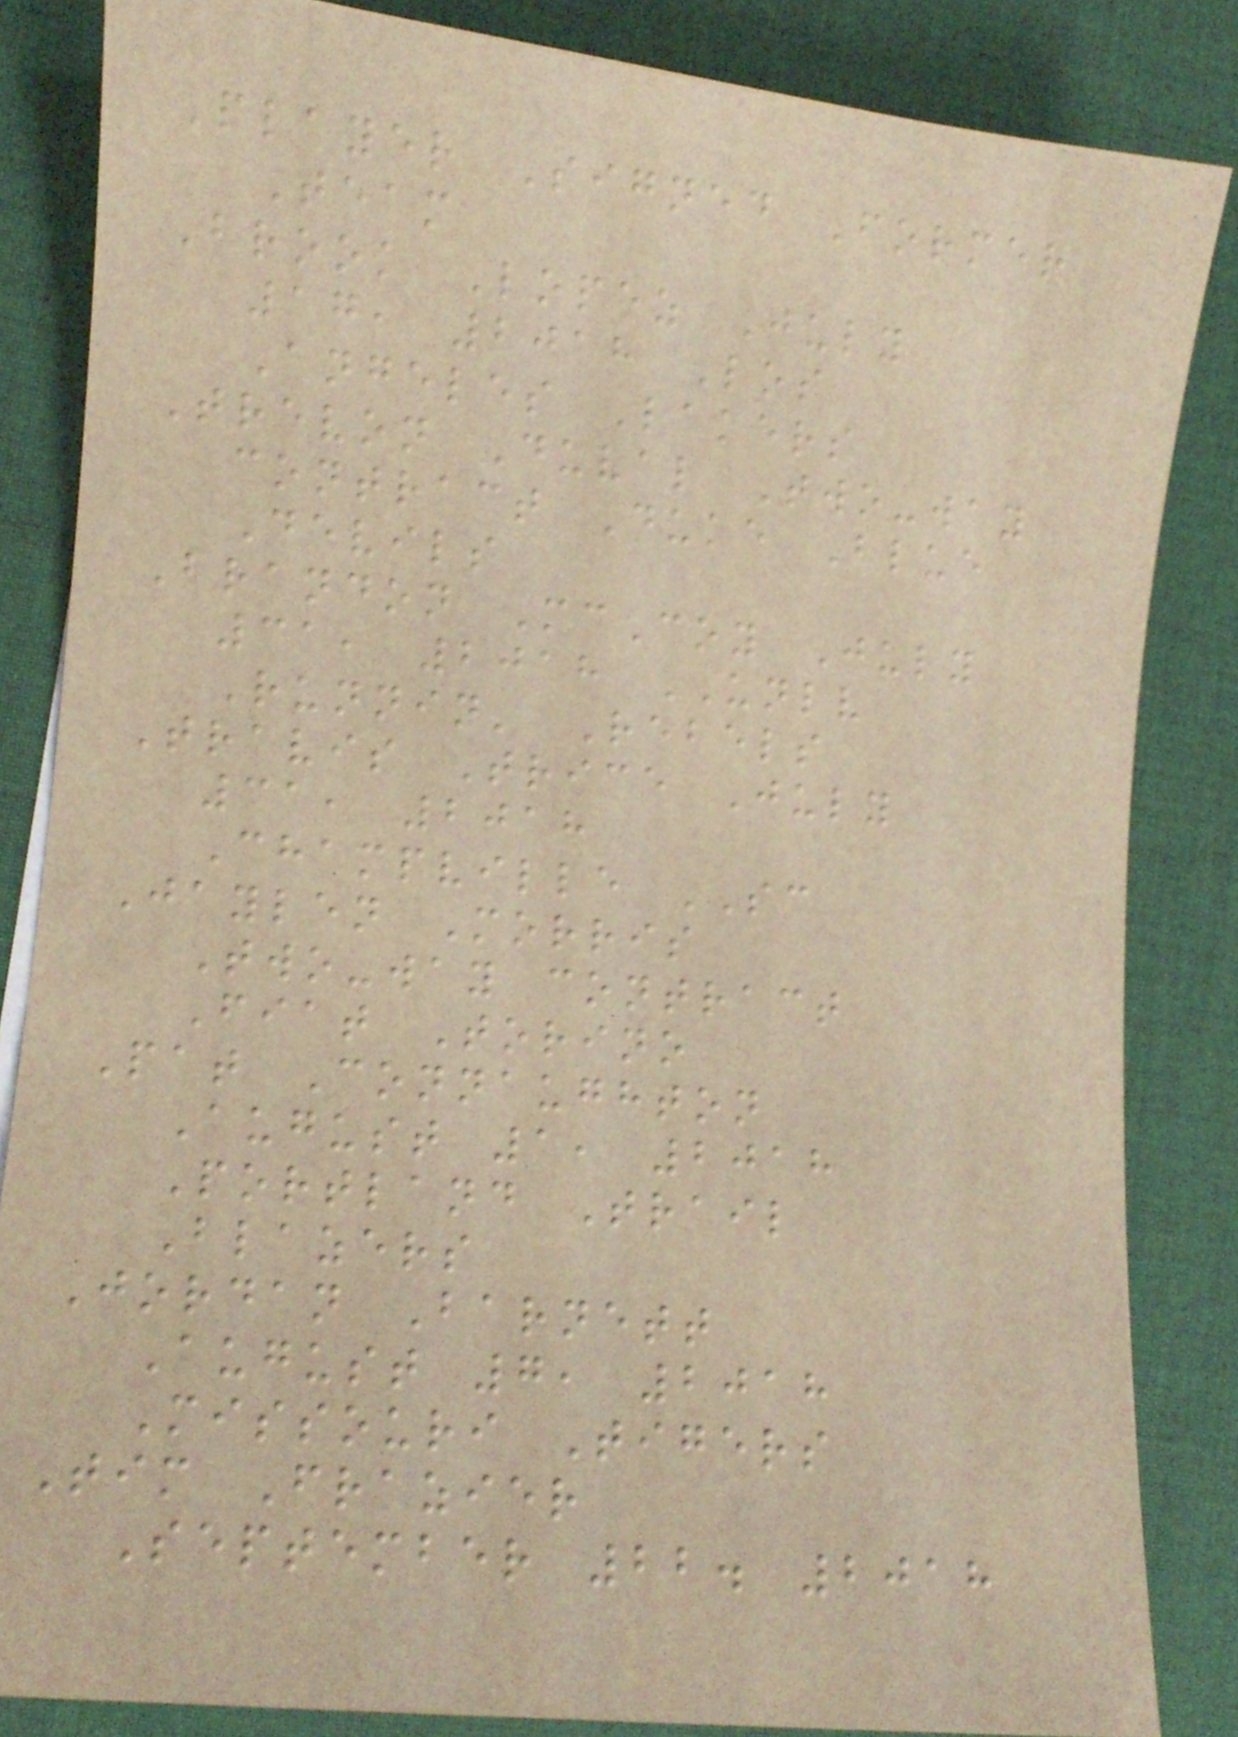Player Signed Former
Team
Brook Lopez July
17, 2018 Los
Angeles Lakers
Trevon Duval Two-way
contract Duke Blue
Devils
Brandon McCoy July
31, 2018 UNLV
Runnin' Rebels
Travis Trice July
31, 2018
Champville SC
Jaylen Morris
Two-way contract
Fiat Torino
Pat Connaughton
August 1, 2018
Portland Trail
Blazers
Jordan Barnett
August 7, 2018
Missouri Tigers
Tim Frazier
September 22. 2018
